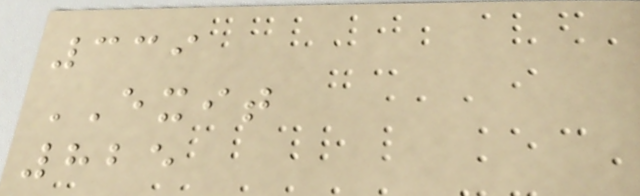339
EXIT
825
